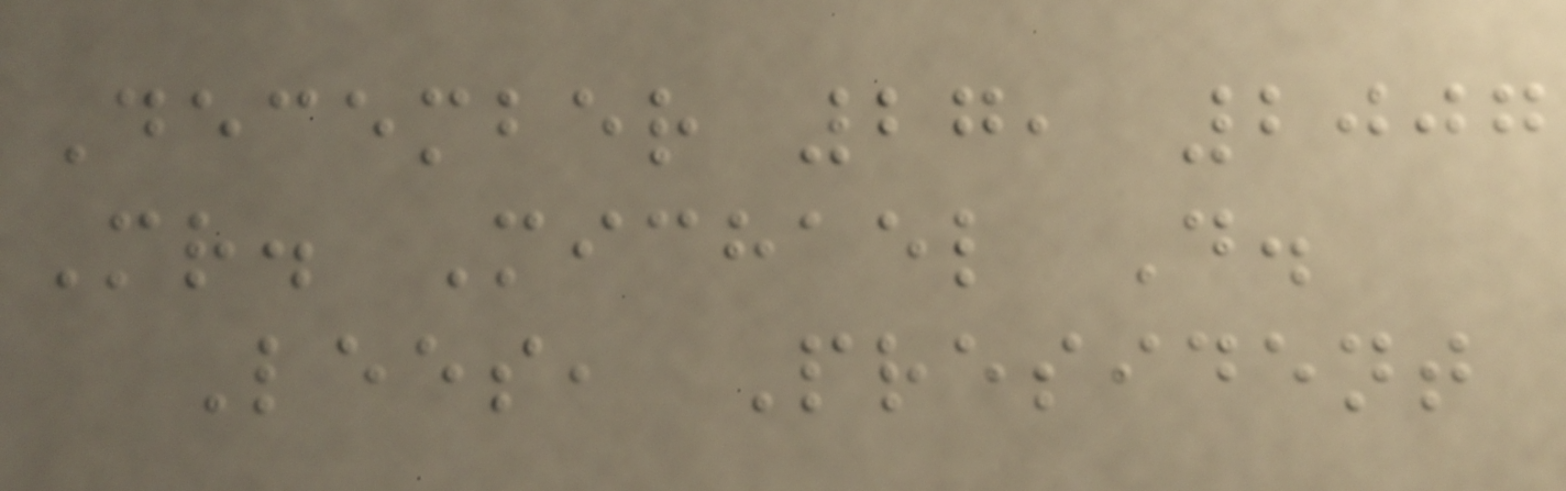December 27, 2007
Mr. Michael D.
Lees, President
